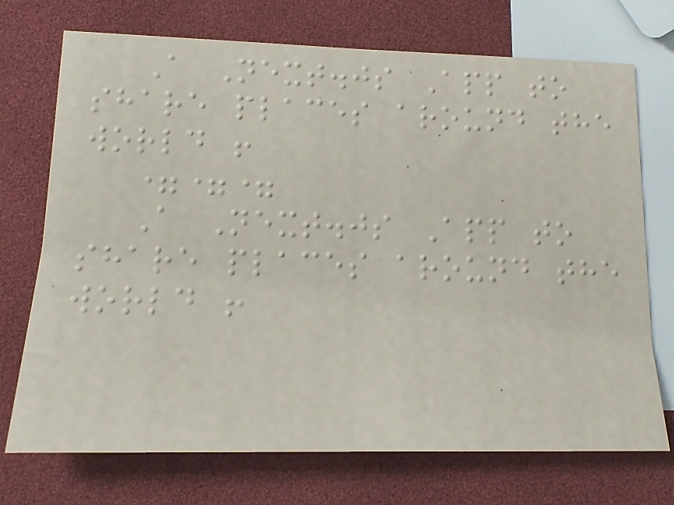A Next.js App to
share places around the
world !
===
A Next.js App to
share places around the
world !
